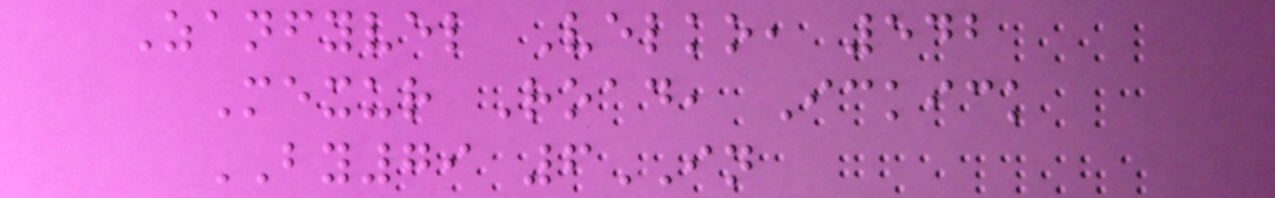Zanfyvel Velko, 542
Mexur Road, Ickick
BY79 6IN
